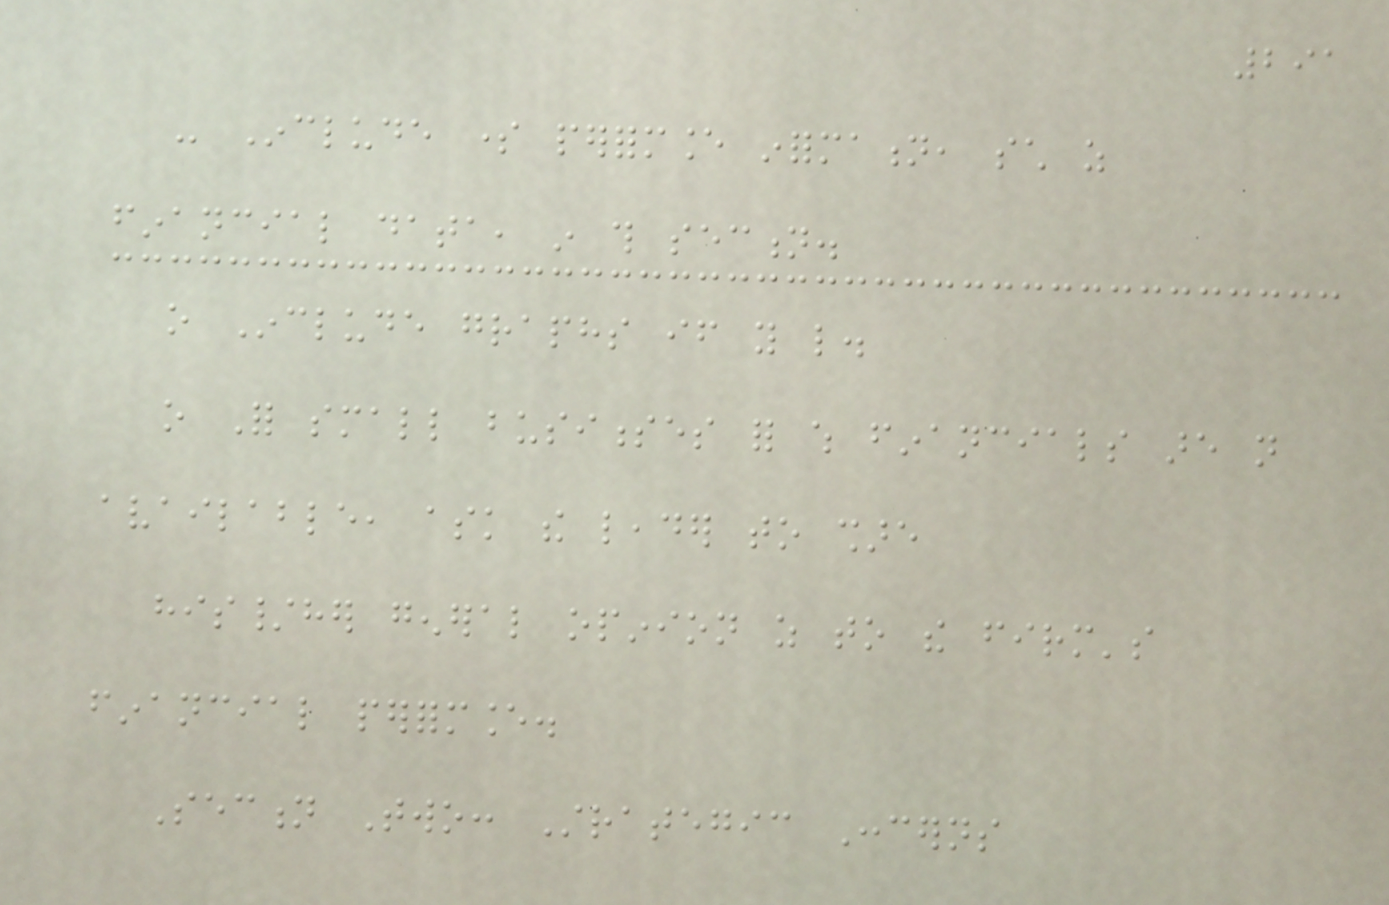291
- Include some performance information, such as
financial data, in this section.
o Include graphs if you like.
o For small businesses for which financials are not
available, ask the leader to share
his/her general opinion as to the firm's
financial performance.
Section Two: Strategic Concerns
